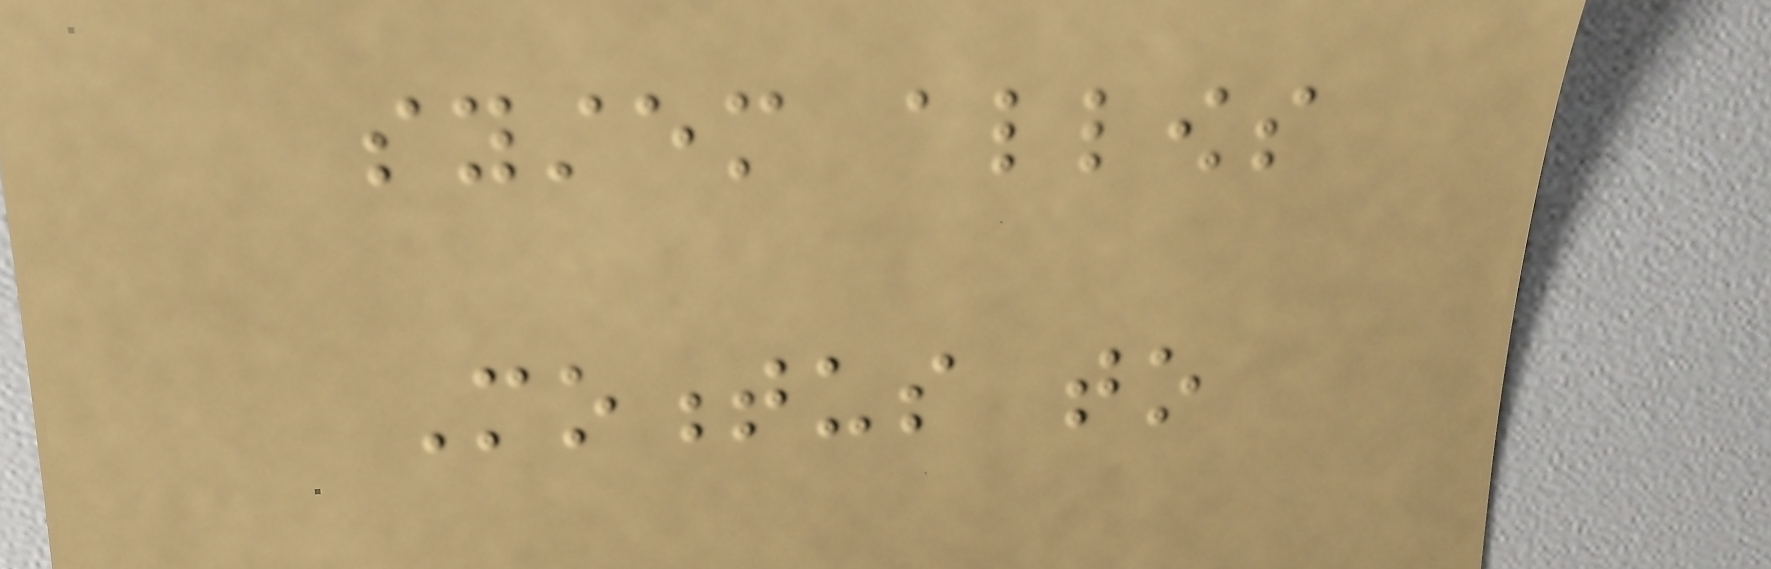system allows
Momentus to
